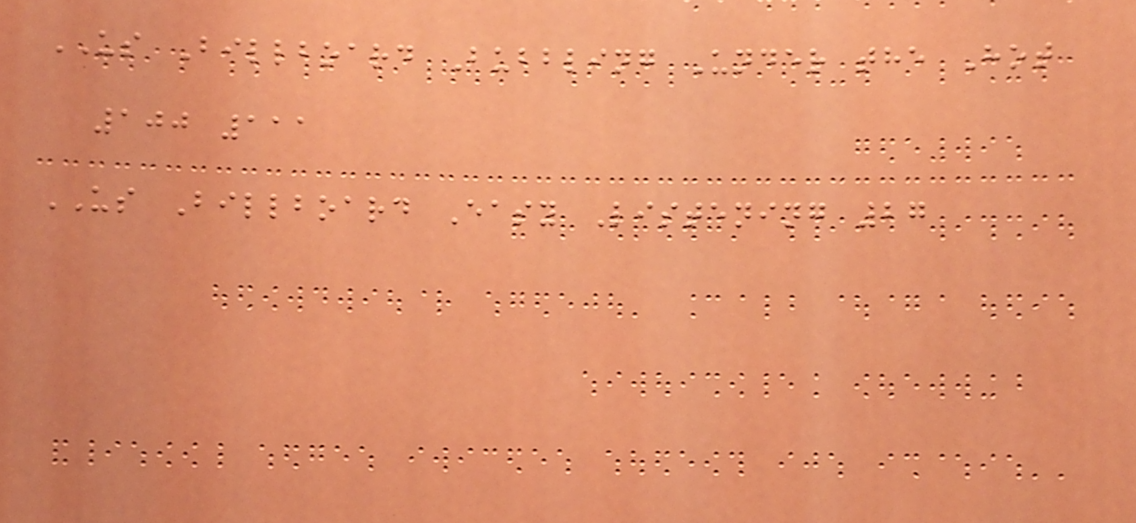US Billboard Bubbling Under the Hot
100 111
US Billboard Easy Listening 27
